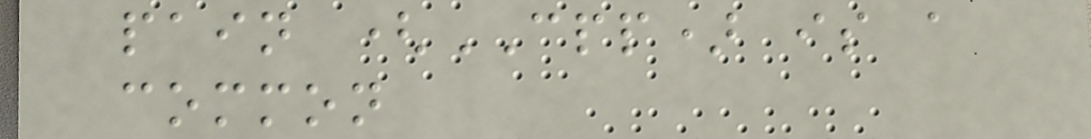pain (CPP) is a
common
